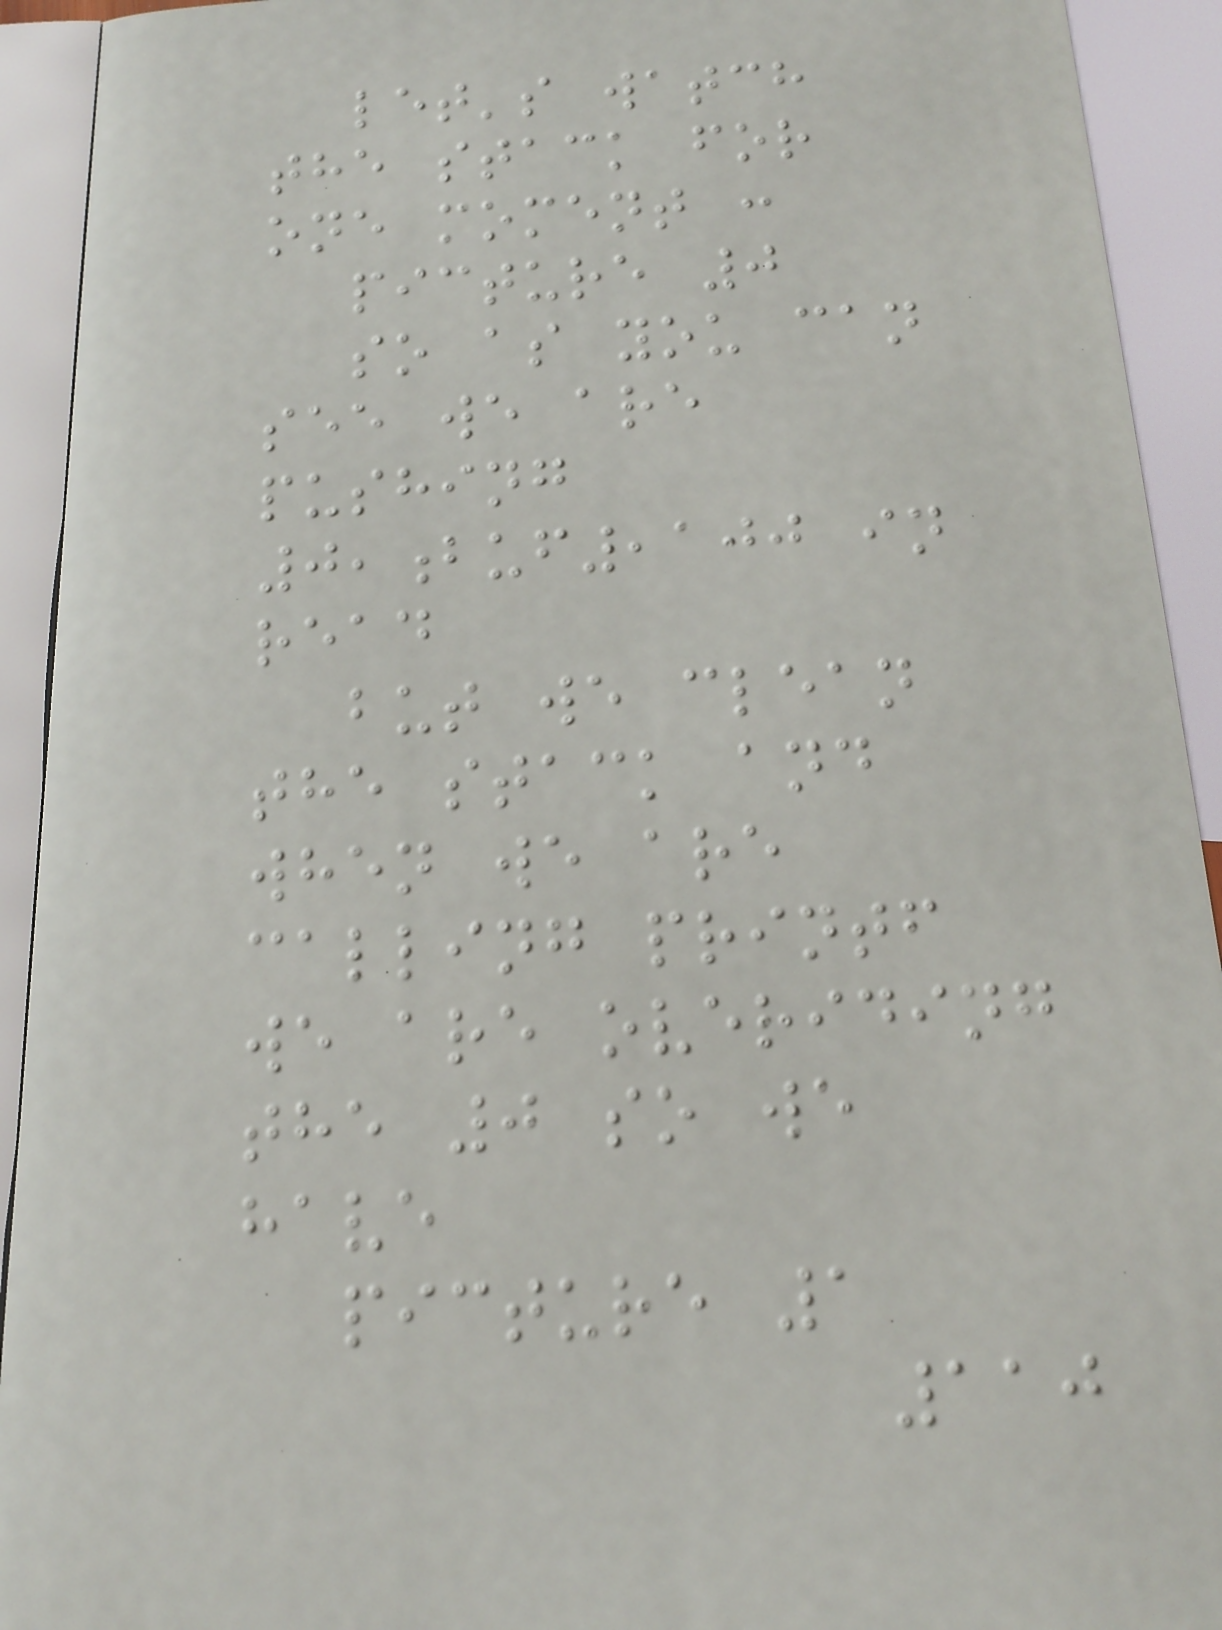let's watch
the stack for
one moment :
picture 0
so as you can
see we are
pushing
0,buf,100 in
read
but we clean
the stack and
when we are
calling printf
we are overiding
the 0 so we
have
picture 1
110
